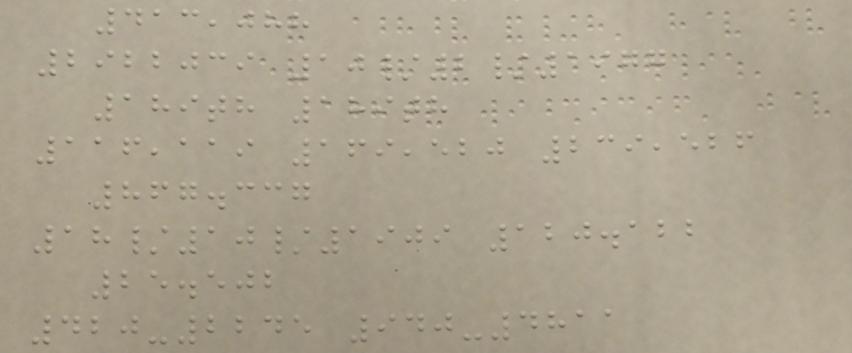413,088
2922039 10/2/1977
189th 189th
116,119 169,520 239,526
867.337
18/10/1909 120.122
25.502
420-2245 940-4811
